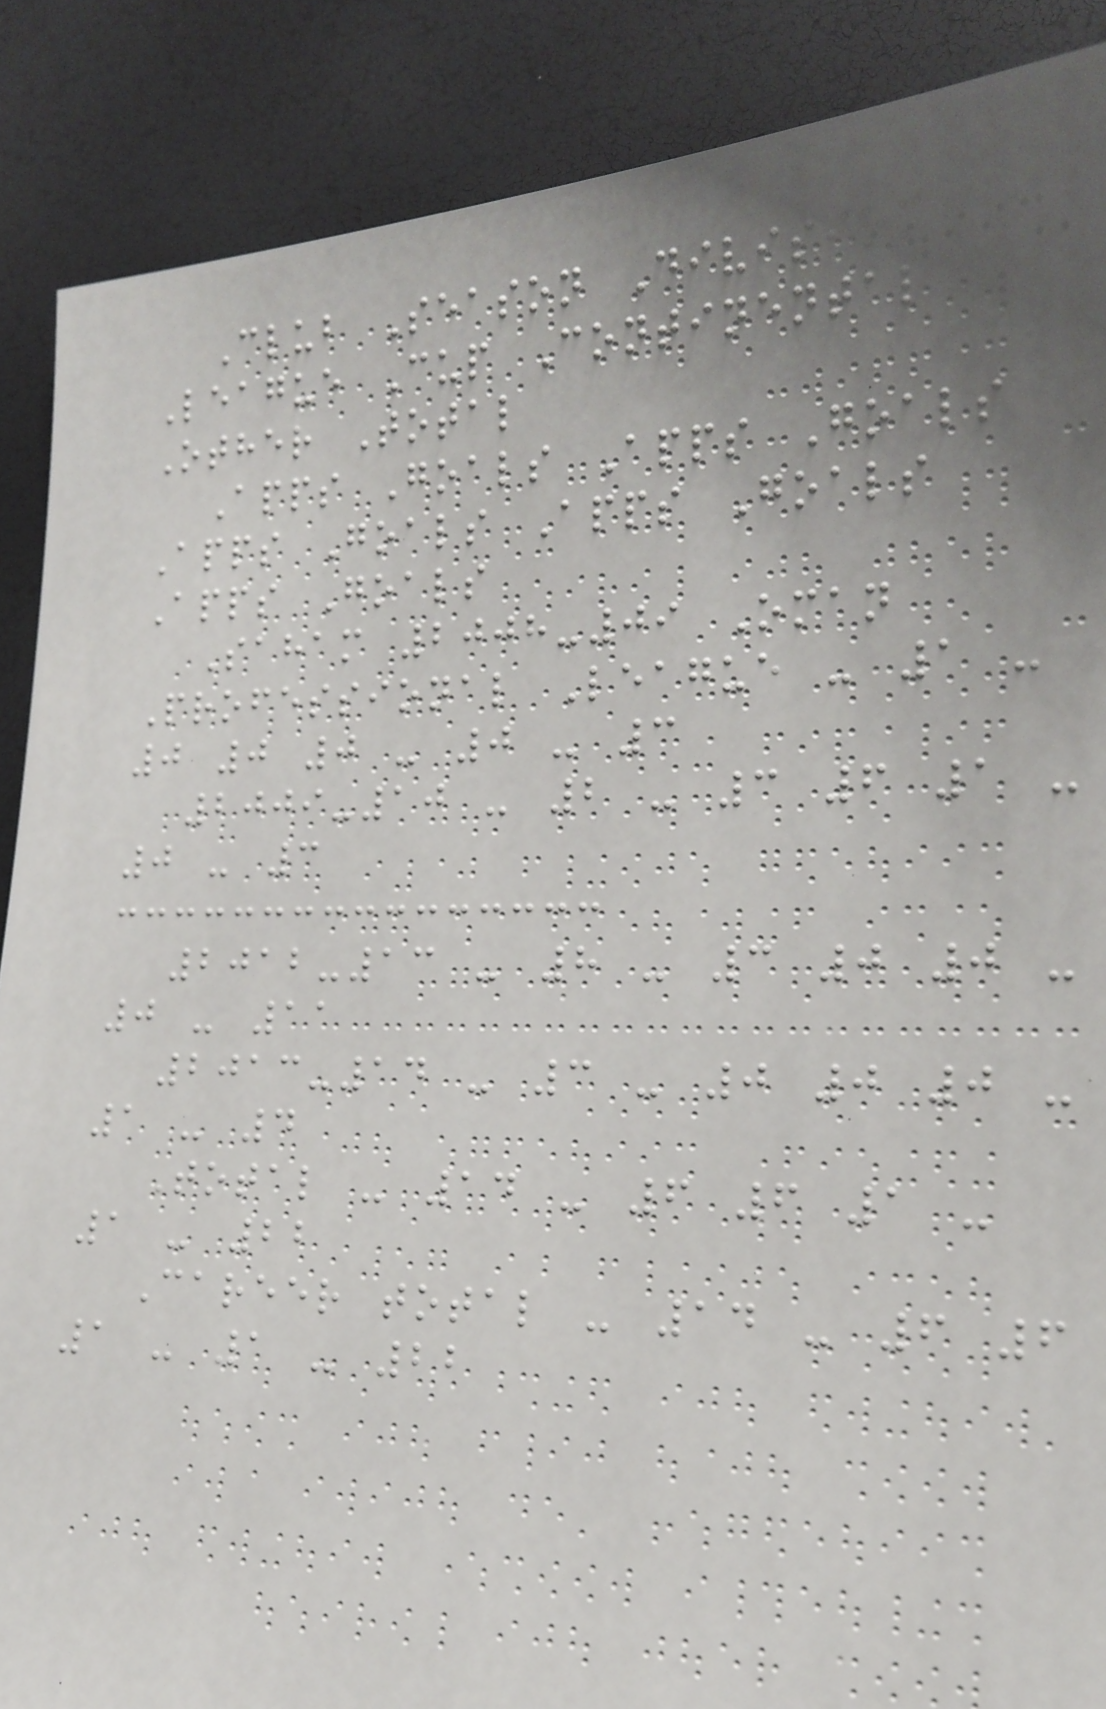Club Season Division
League Cup Continental
Other Total
Apps Goals Apps Goals
Apps Goals Apps Goals
Apps Goals
Saham 2008-09 Oman
Professional League - 1 -
0 0 0 - 0 - 3
2009-10 - 2 - 3 6 1 -
0 - 3
2012-13 - 8 - 3 0 0 -
0 - 11
2013-14 - 3 - 0 0 0 -
1 - 4
Total - 14 - 6 6 1 -
1 - 22
Career total - 14 - 6 6
1 - 1 - 22
